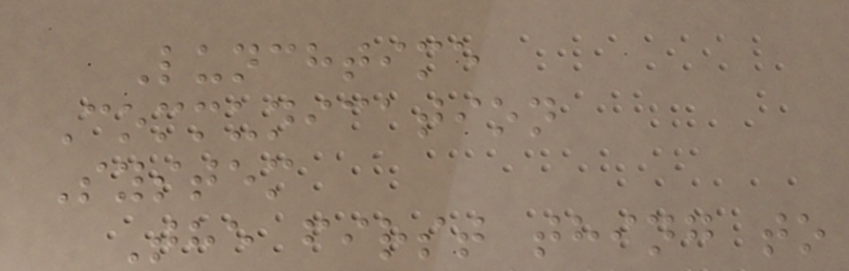Lunchtime
Communication
System
The first thing to
